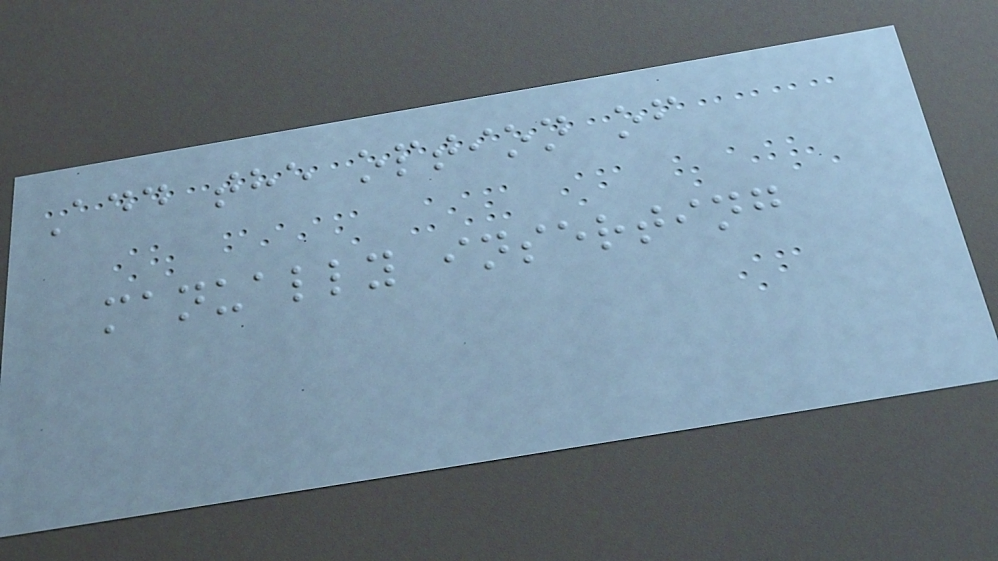Add the option of
manually inserting
